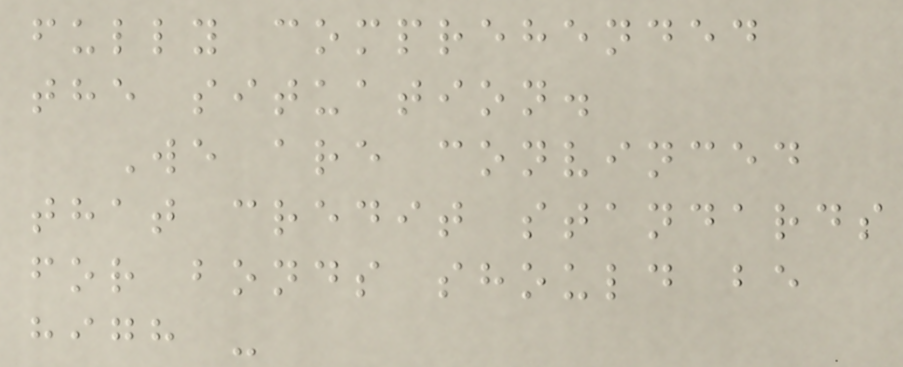fully comprehended
the situation.
We are convinced
that credit standards
for bonds should be
high -
